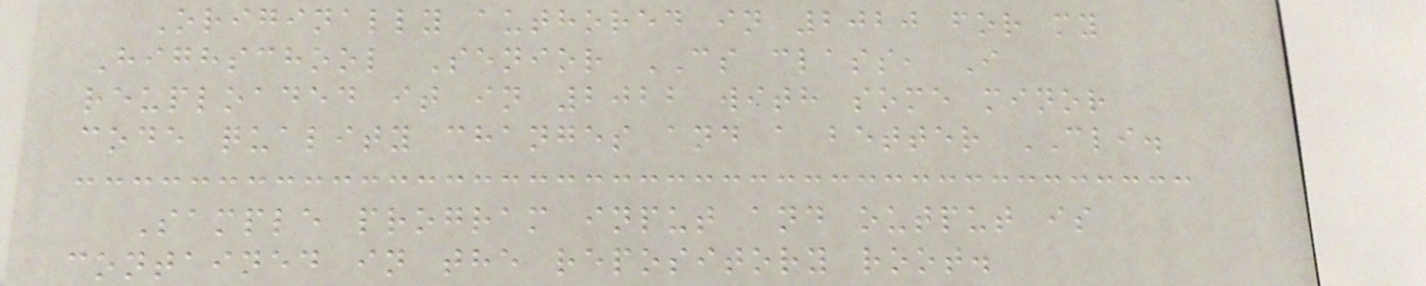Originally authored in 2020 for my
Highschool Senior CS class, I
reuploaded it in 2022 with some minor
code quality changes and a better CLI.
Sample program input and output is
contained in the repository root.
